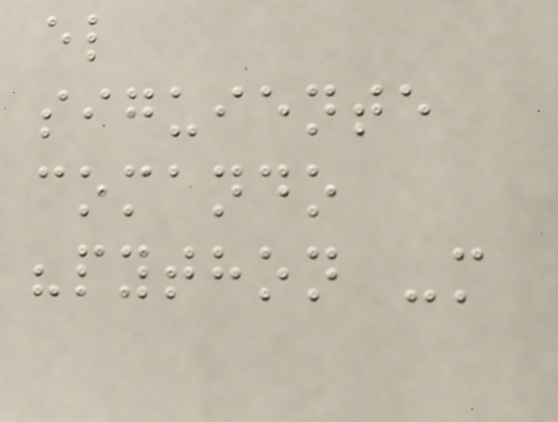el
siguiente
comando
"python -m
